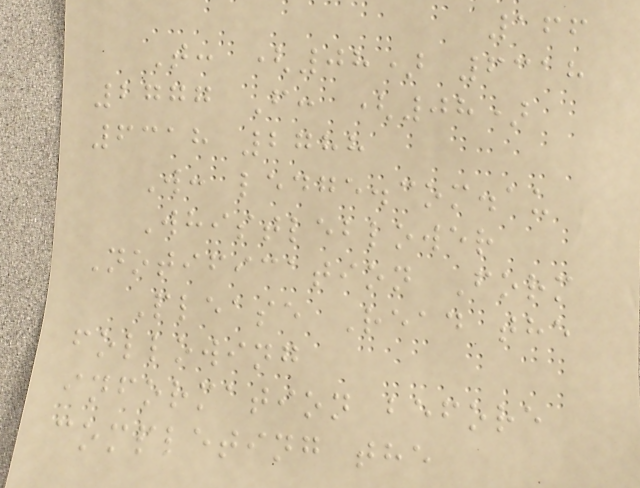166
T: (08) 6318
2777 F: (08)
6318 2788
W: ledge.com.au
Whistleblower
Notification Form
Please Read the
following
information before
completing the
